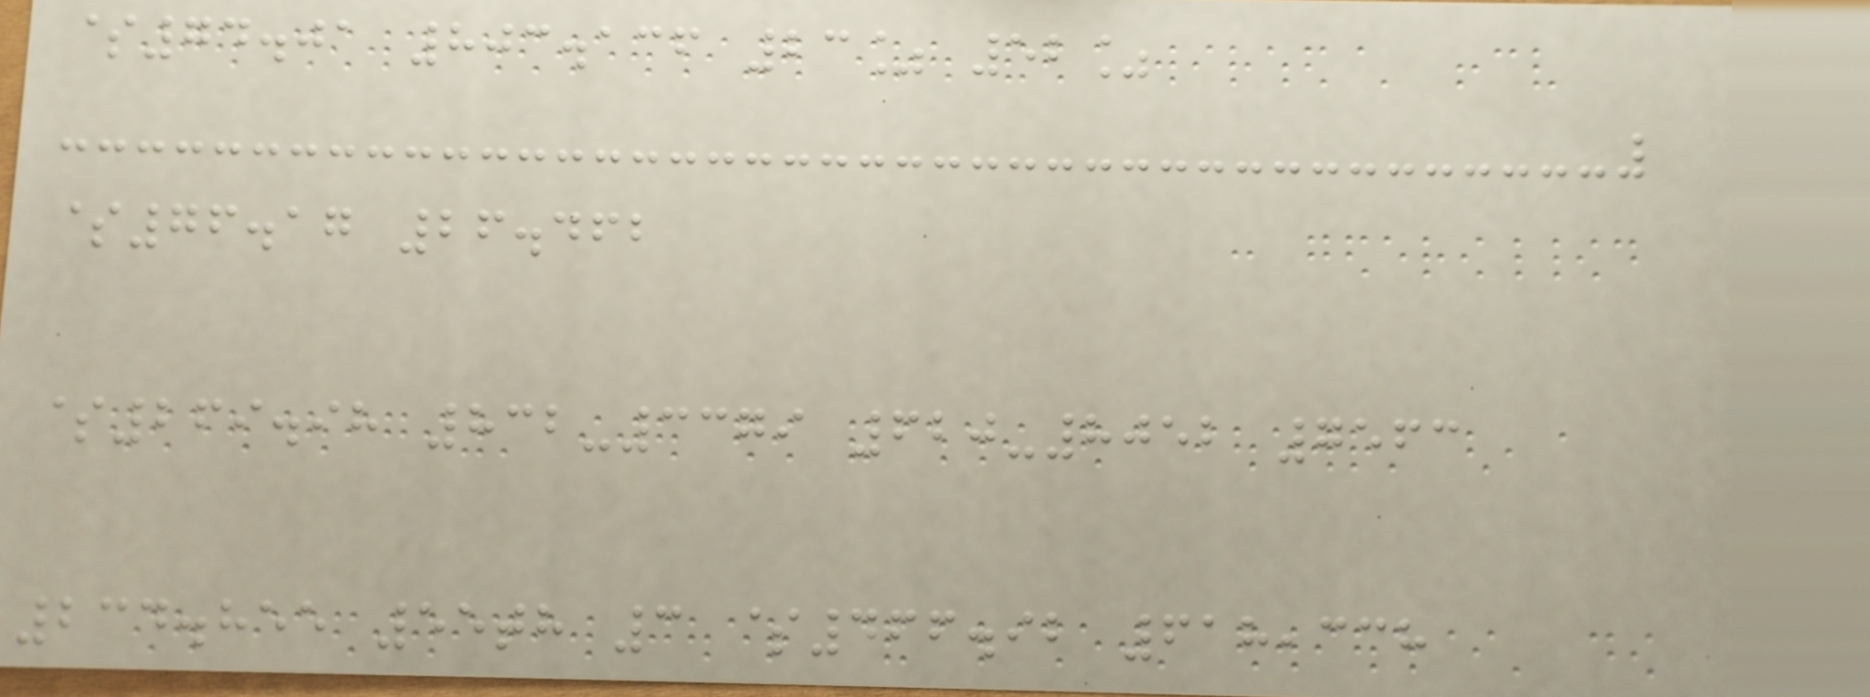$74.01 803.136 23% 52%
$76.17 26.462
$269.98 832-3379 620-8052 7563
234.855 55th 3 $466.92 618,338
